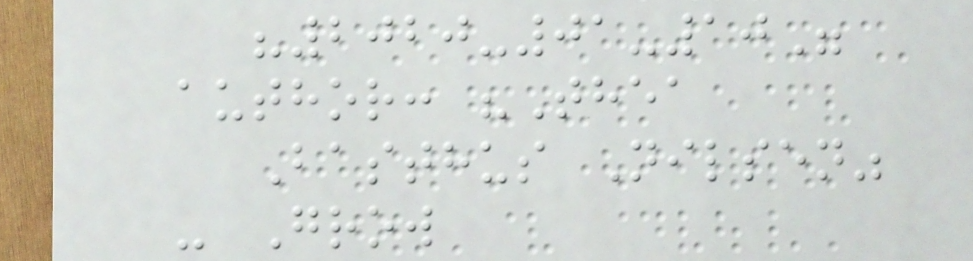"2020-01-10"
author: "Thea
Basthus Nilsen"
- Grow
